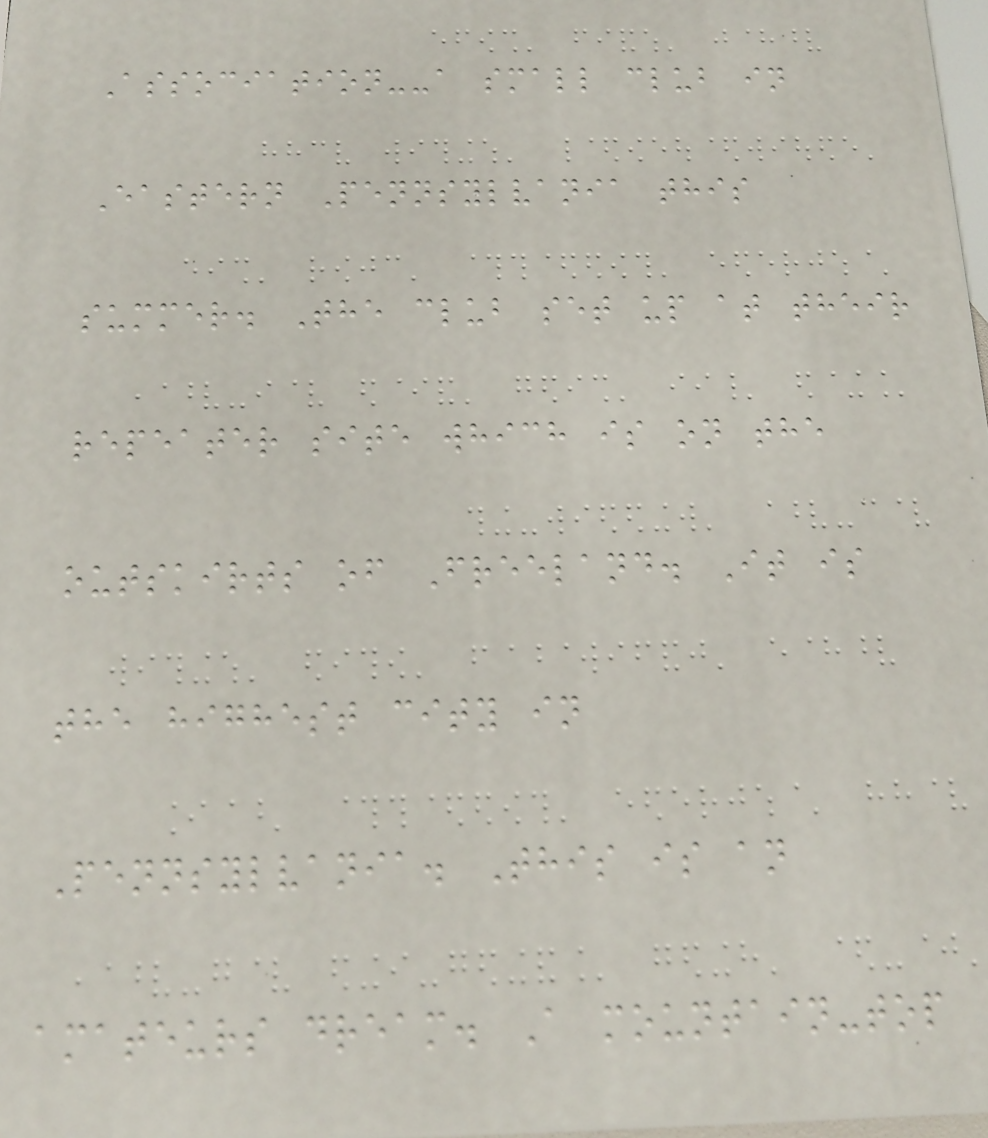Association--a small club in
Eastern Pennsylvania this
summer. The club set up at their
repeater site which is on the
outskirts of Freeland. It is
the highest city in
Pennsylvania. This is an
amateurs dream. A mountain-top
